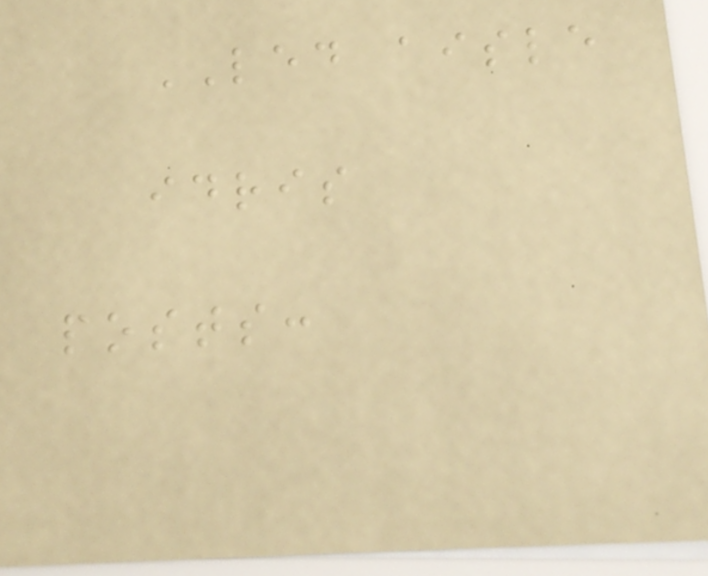LED aisle
idris
posts:
